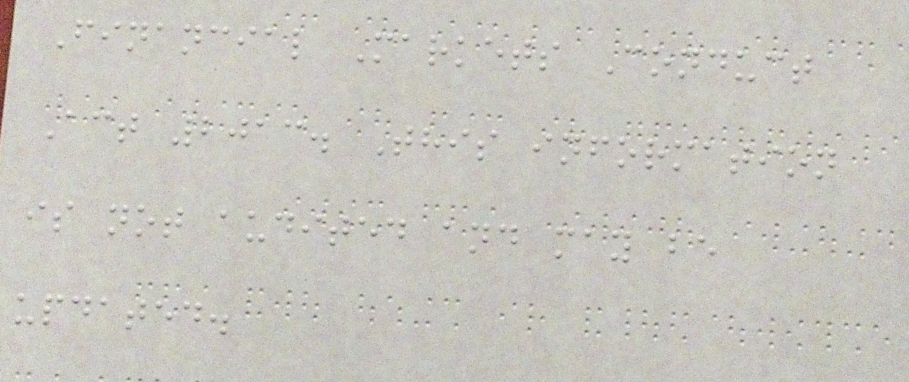Financial Markets Conduct
Act 2013. This information
is not audited and may be
updated.
